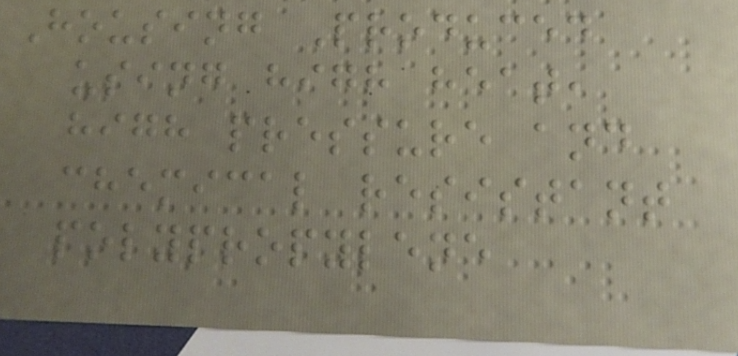Housing Produced
using high heat,
high pressure and
chemical resistant
polypropylene
